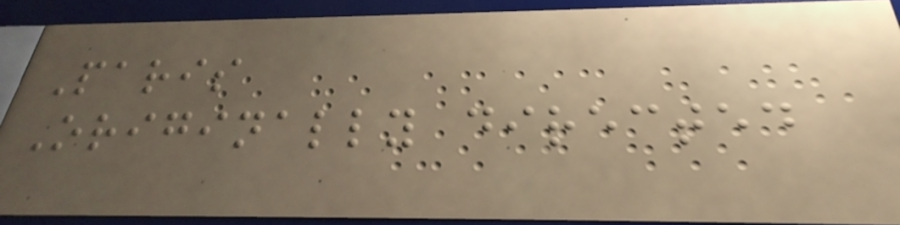Paris
Originally directed
